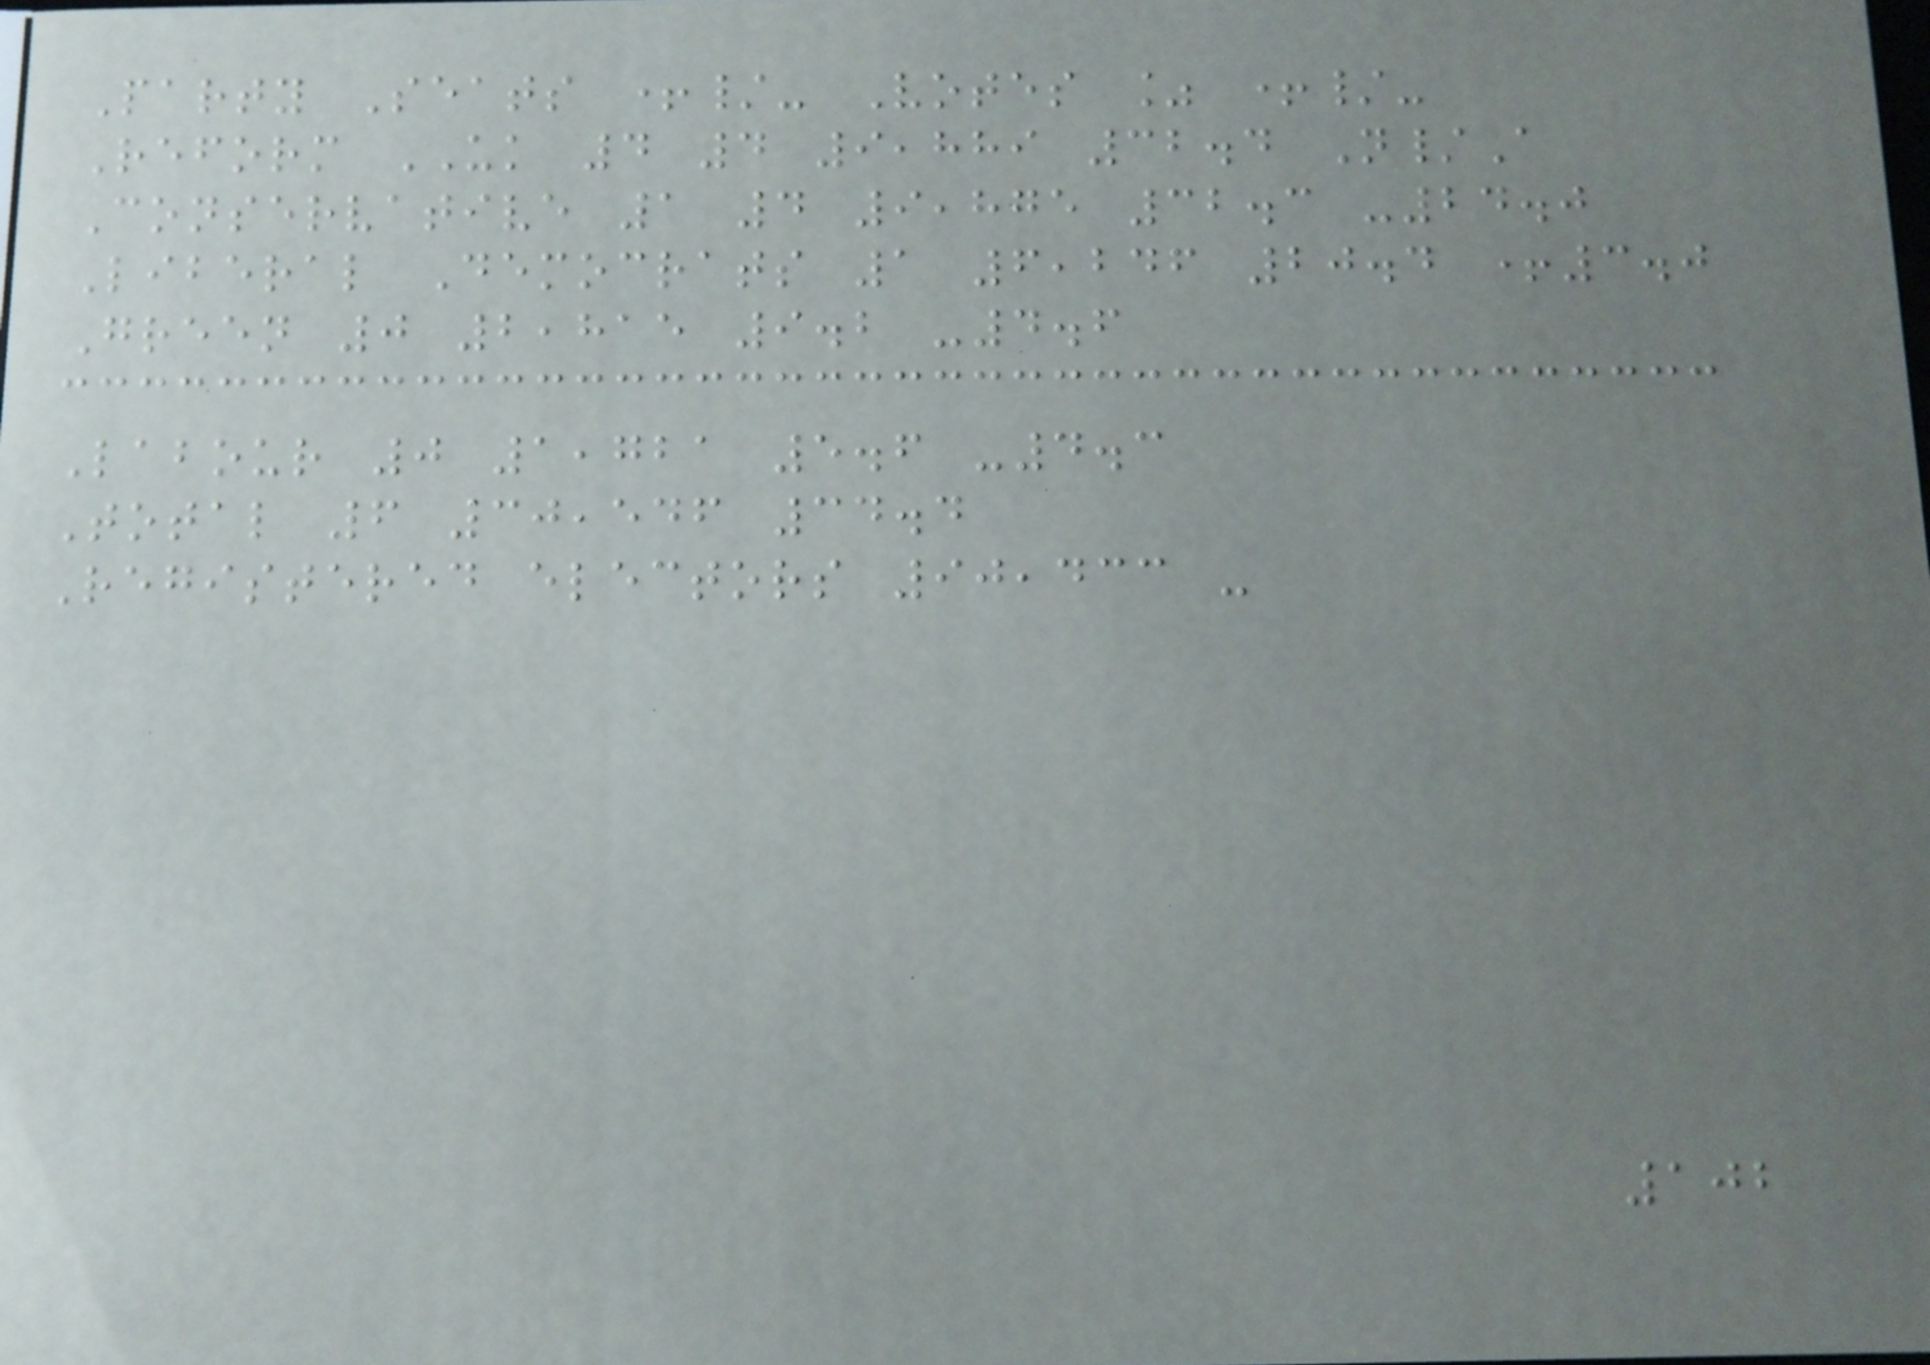Party Seats +/- Votes % +/-
Reform UK 4 4 9,889 32.4 N/A
Conservative 1 4 9,875 32.3 -24.0
Liberal Democrats 1 6,246 20.4 +3.0
Green 0 2,815 9.2 -4.6
Labour 0 1,721 5.6 -4.3
Total 6 30,546 34.4
Registered electors 90,433 -
102
